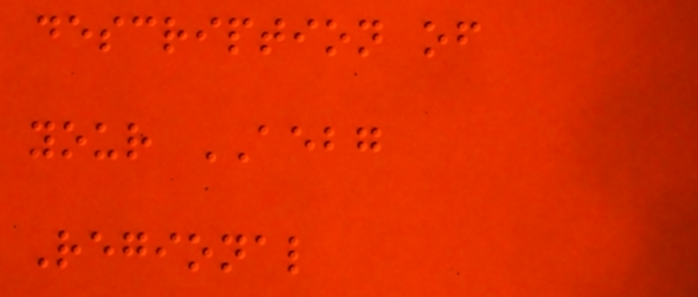description of
your AEBG
Regional
